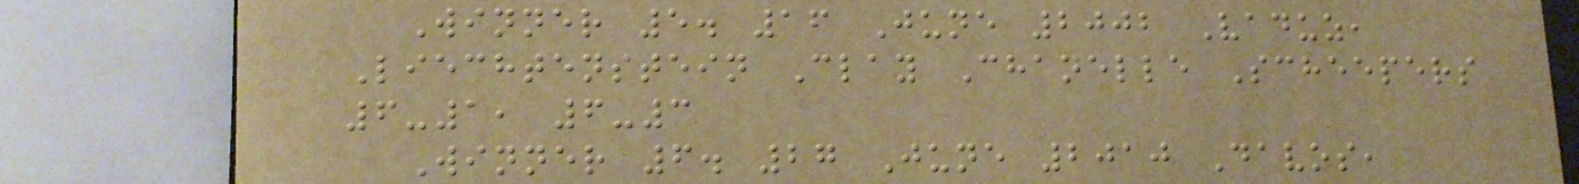Winner 5. 16 June 2002 Vaduz,
Liechtenstein Clay Chanelle Scheepers
6-1, 6-3
Winner 6. 27 June 2010 Davos,
